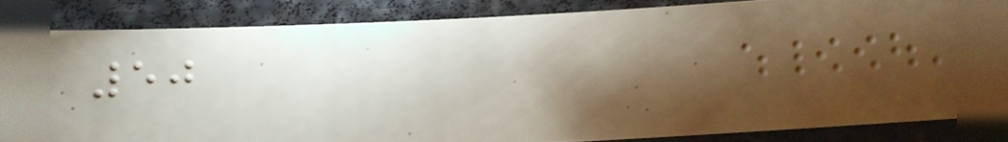50
